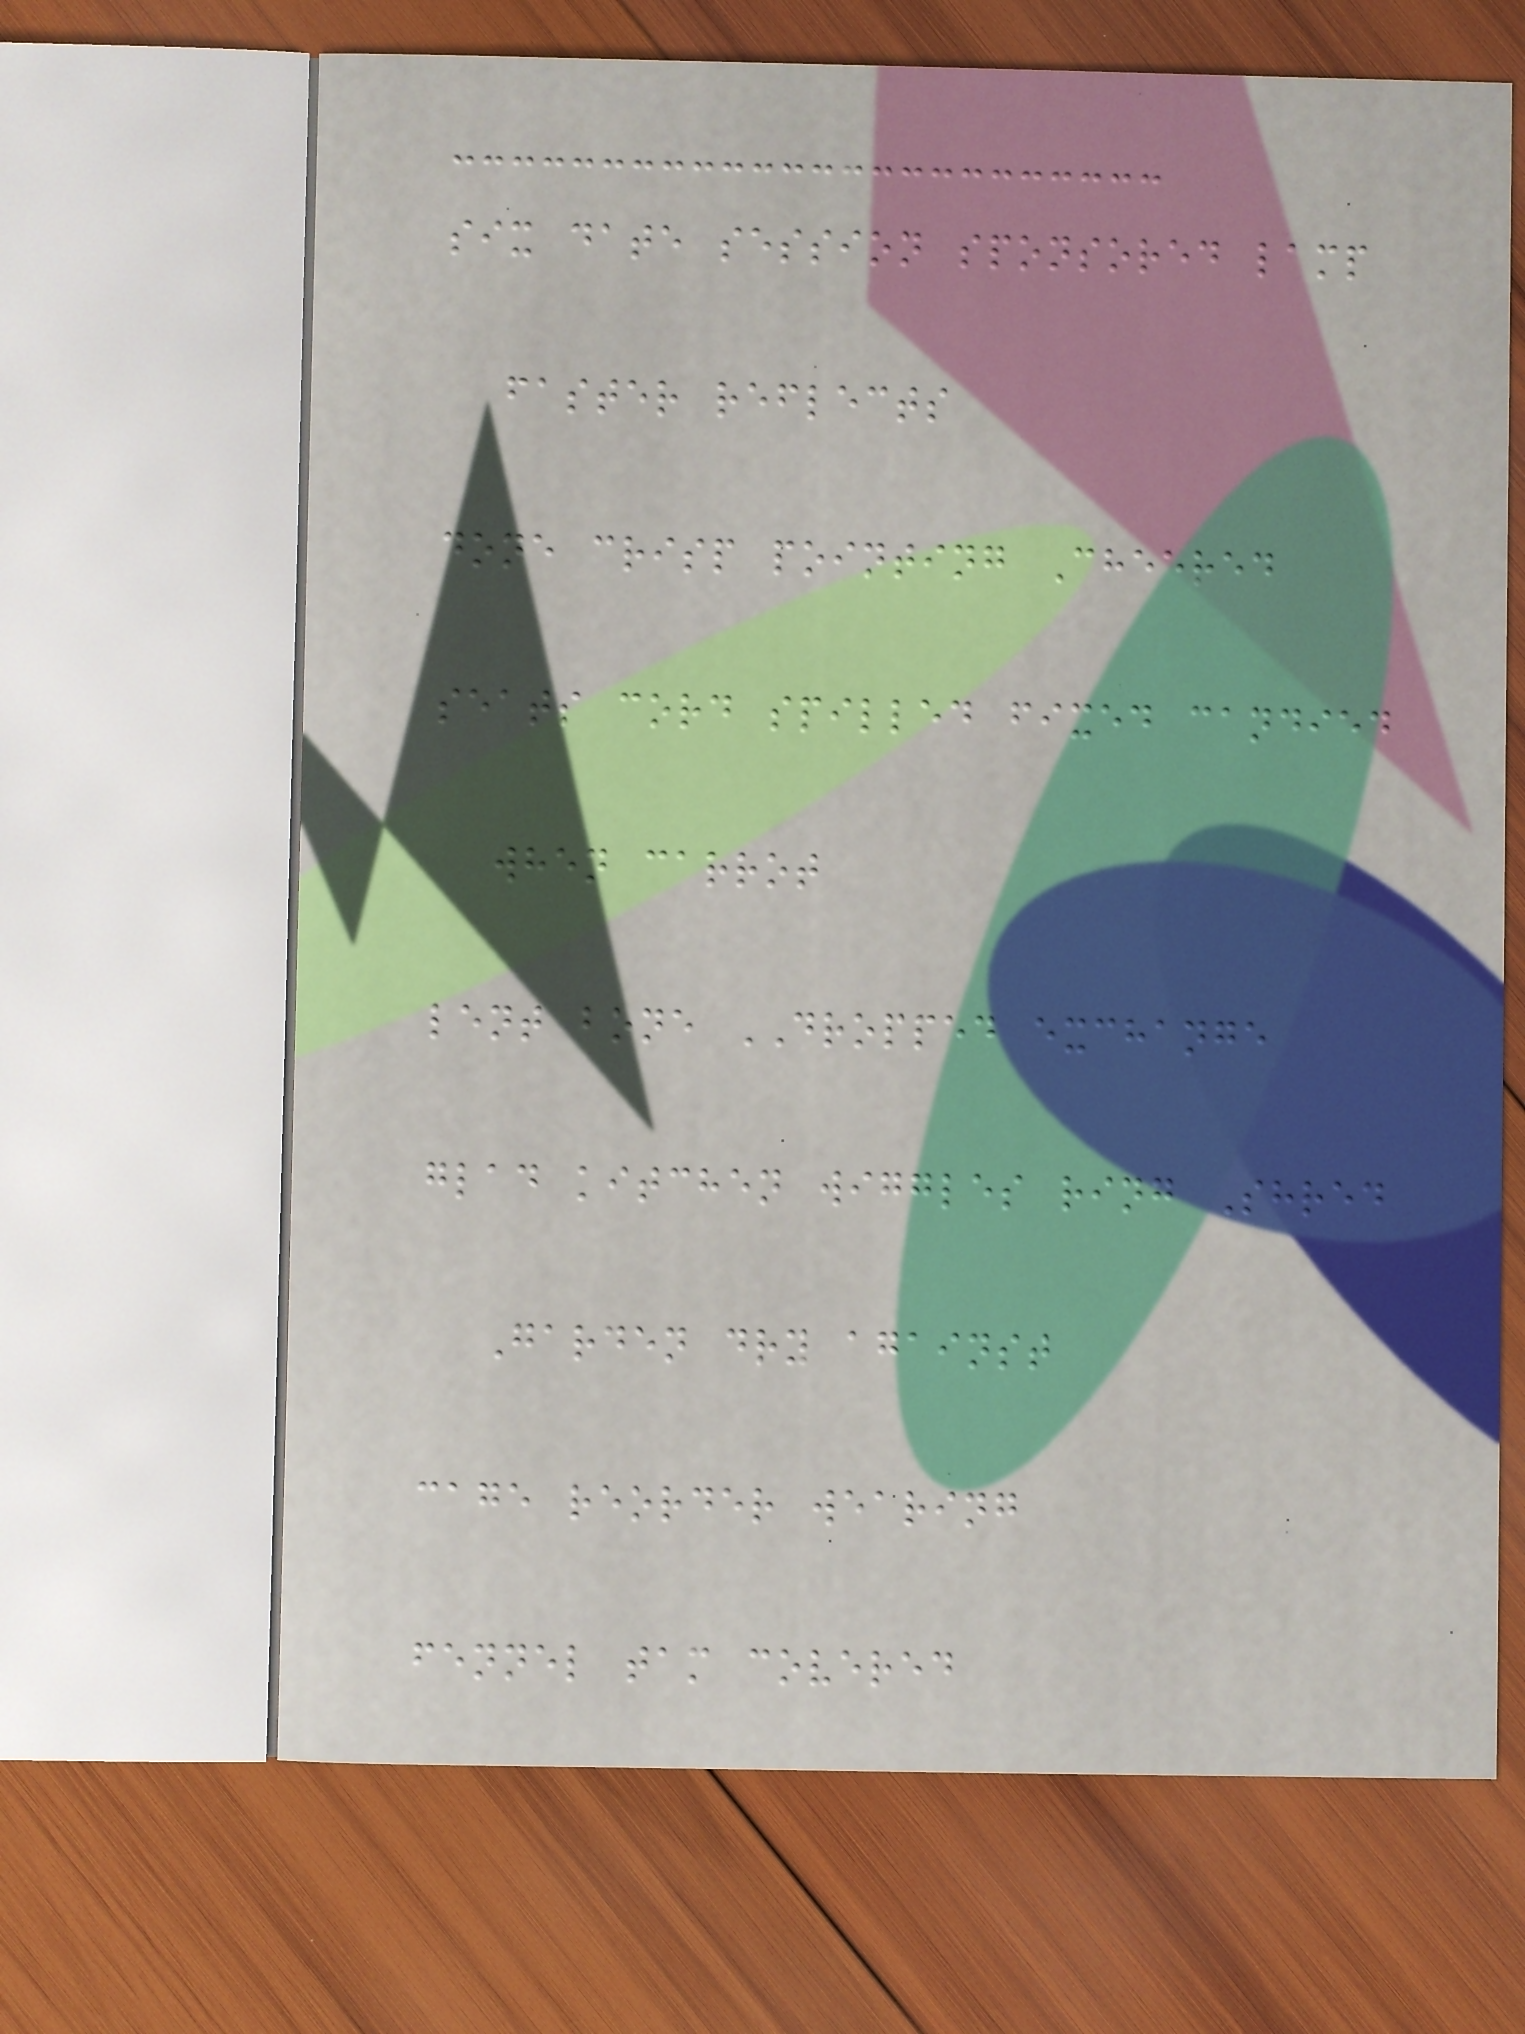six date session sponsored lamp
faster reflects
done crisp pointing Cheered
seats cord spilled fixed candied
when carrot
lent bone DROPPED exchange
glad kitchen wiggles ring Shred
Garden dry against
cage reorder wearing
fennel tam covered
